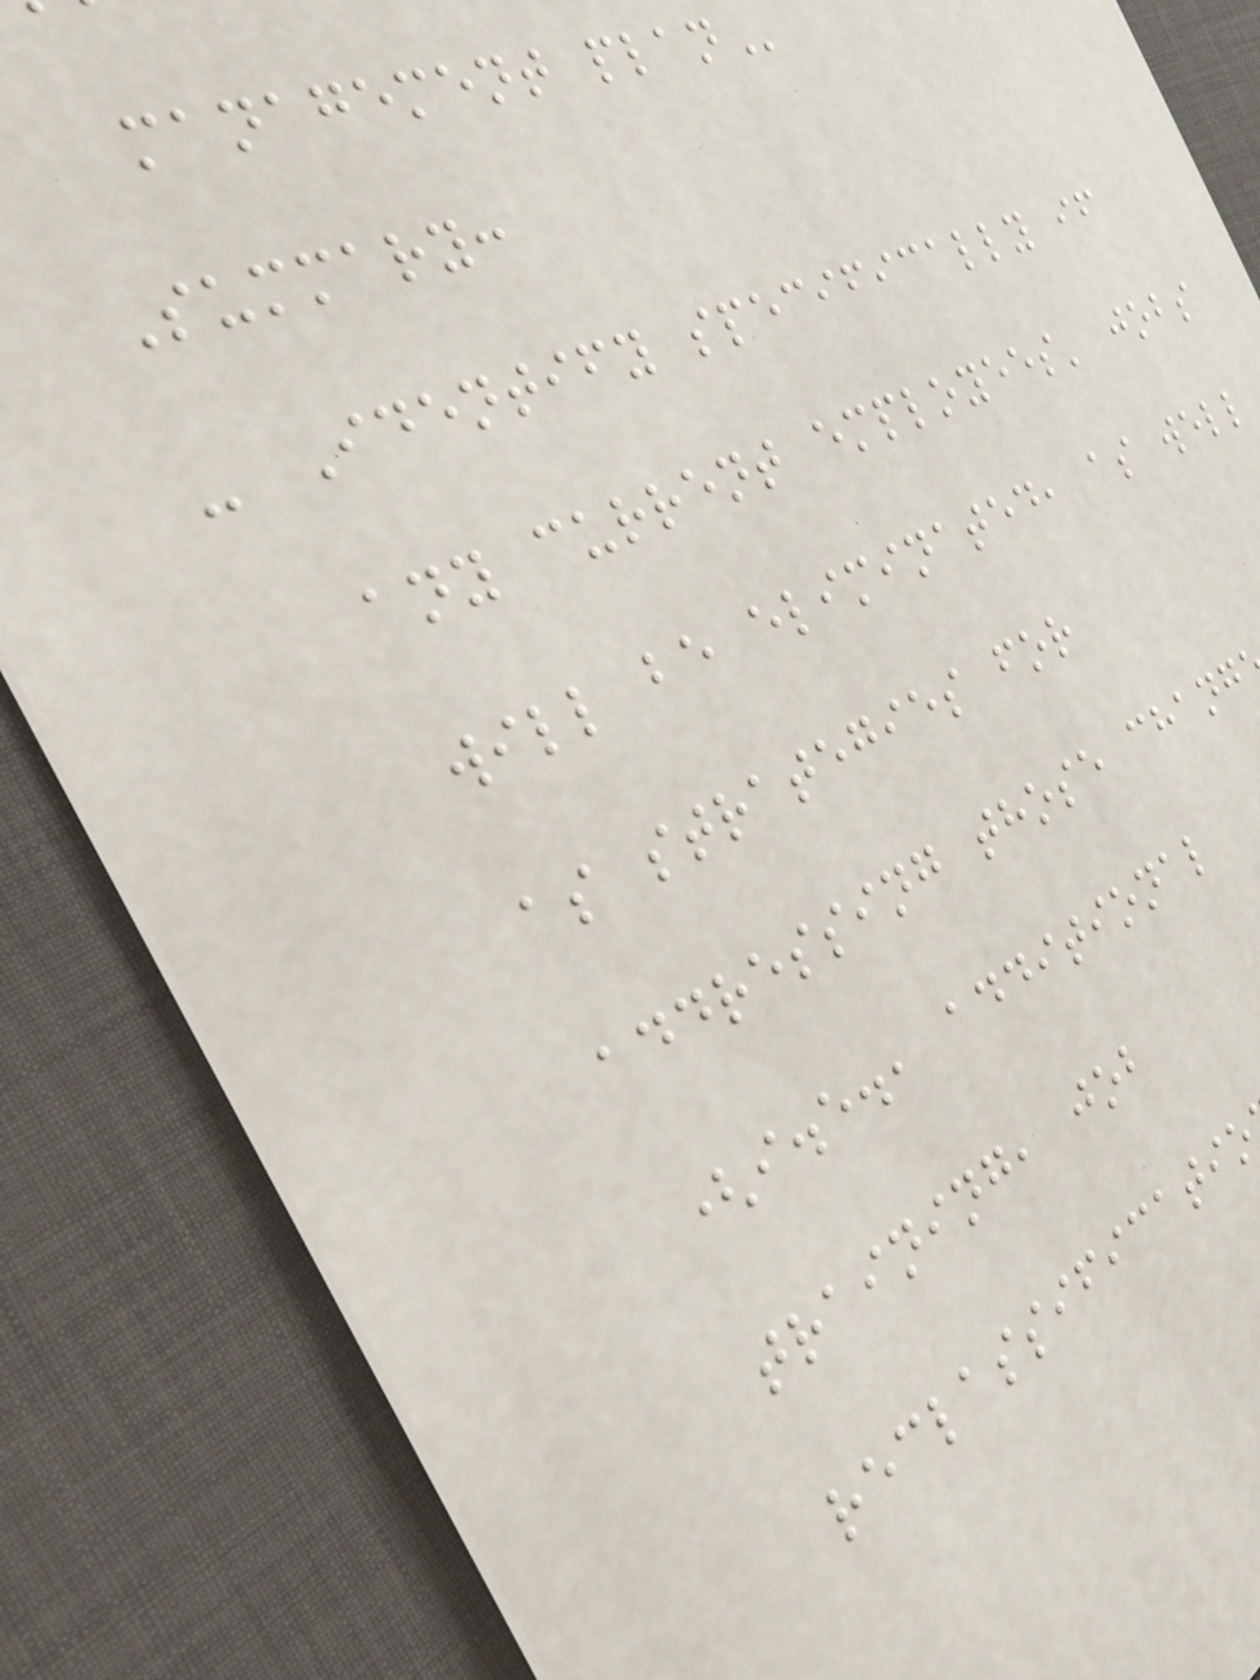management
Summary:
- Identify specifically if
any current employees' jobs
will be eliminated, as well
as strategies for
addressing those chang
(i.e., additional
training, job
reclassificatio
